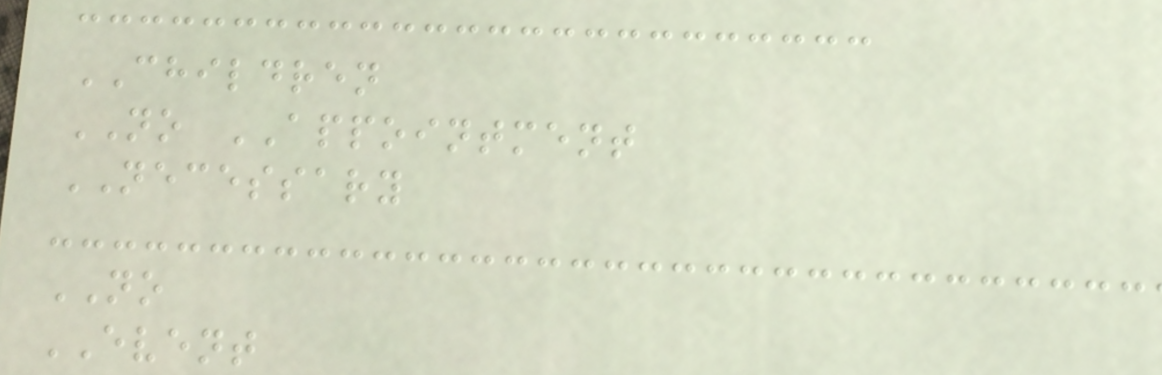CHILDREN
NO APPOINTMENT
NECESSARY
NO
EVENT
